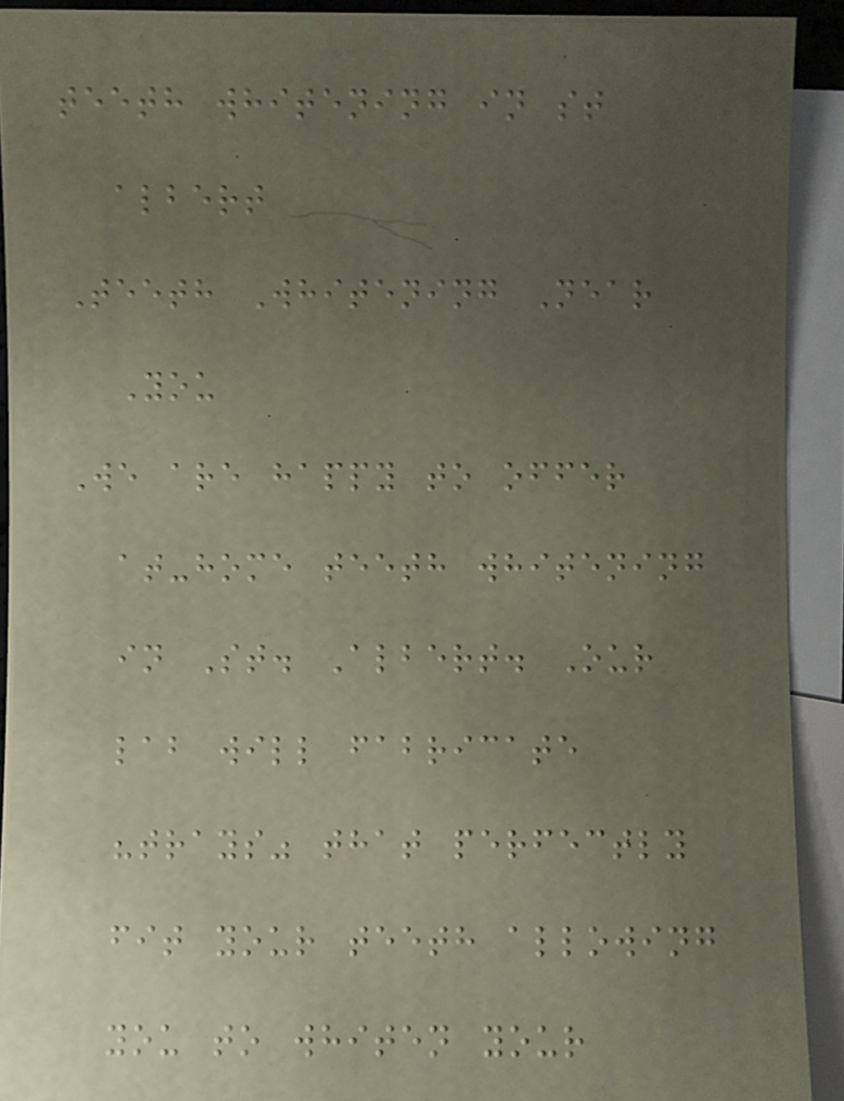teeth whitening in st
albert
Teeth Whitening Near
You
We are happy to offer
at-home teeth whitening
in St. Albert. Our
lab will fabricate
"trays" that perfectly
fit your teeth allowing
you to whiten your
